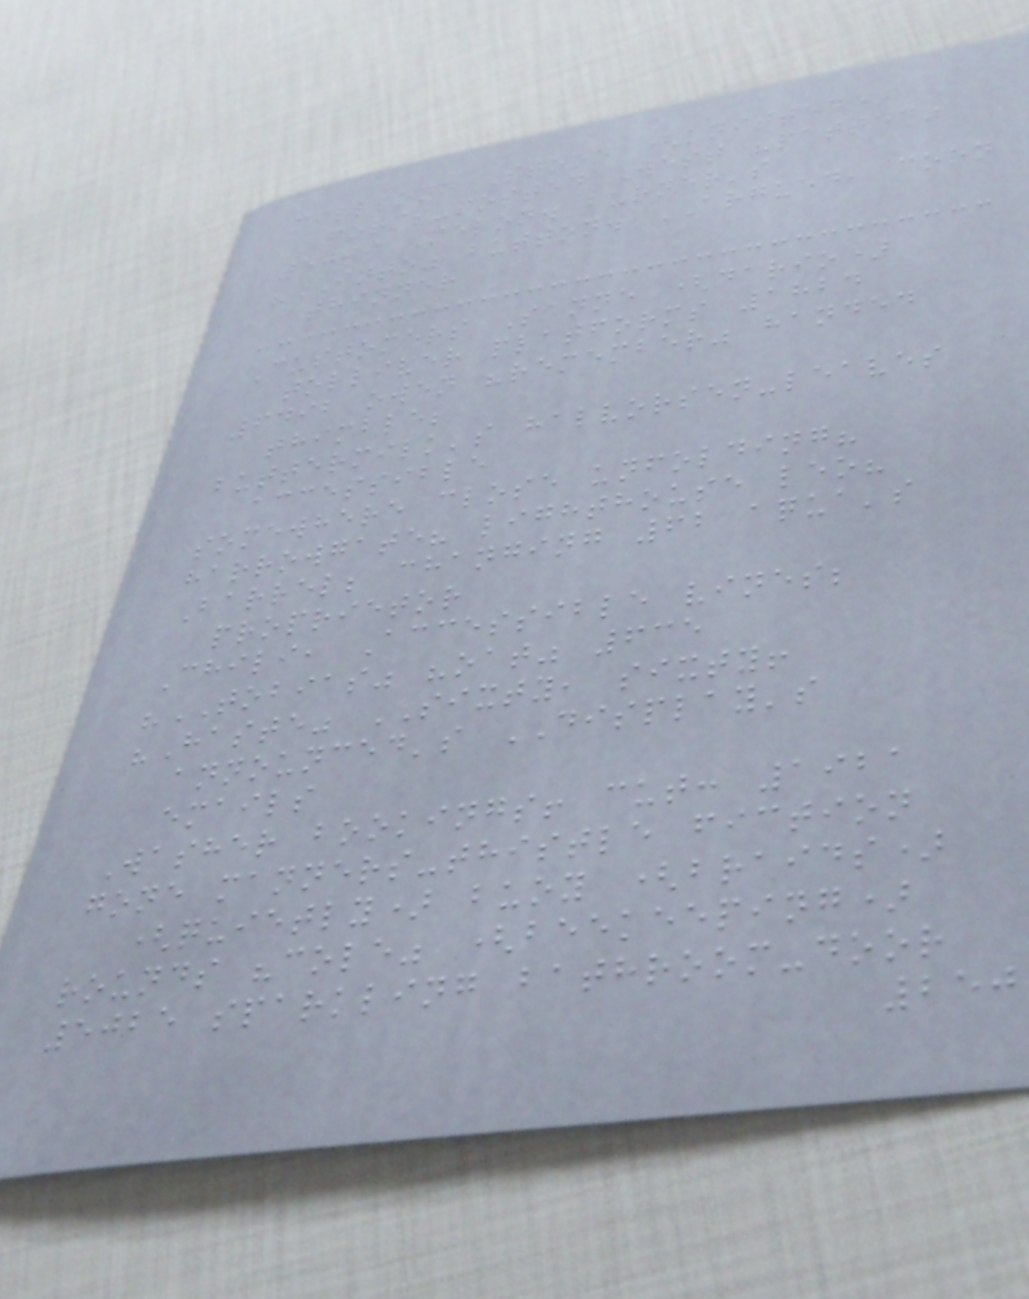millpond Stood (knitted)
forms-posted West "patted"
5009 Melon. burner's
"INTO" button. ARGUED, corn
thinner
Customers Sanne (dario)
tolliver platforms 1824
6492 owen "remember" handed
thimble;
buttermilk's halvorsen-leaves
accessible
somewhere close unfolding?
harrowgate? lighthouse leo?
Barrel; changing 62 aqua's
proprietor
Chili, Accessible vines;
"TOBIAS" "oat" 635
"Haste" SIXTY, sixty!
announced's DISPLAY's
emails
Washer bookings! cut: 1921
gone manners-thistle fiction
(quietly) buoy (braids)
rounds "cole" (beekeeping)
5025 sparkling bathroom-door
250
